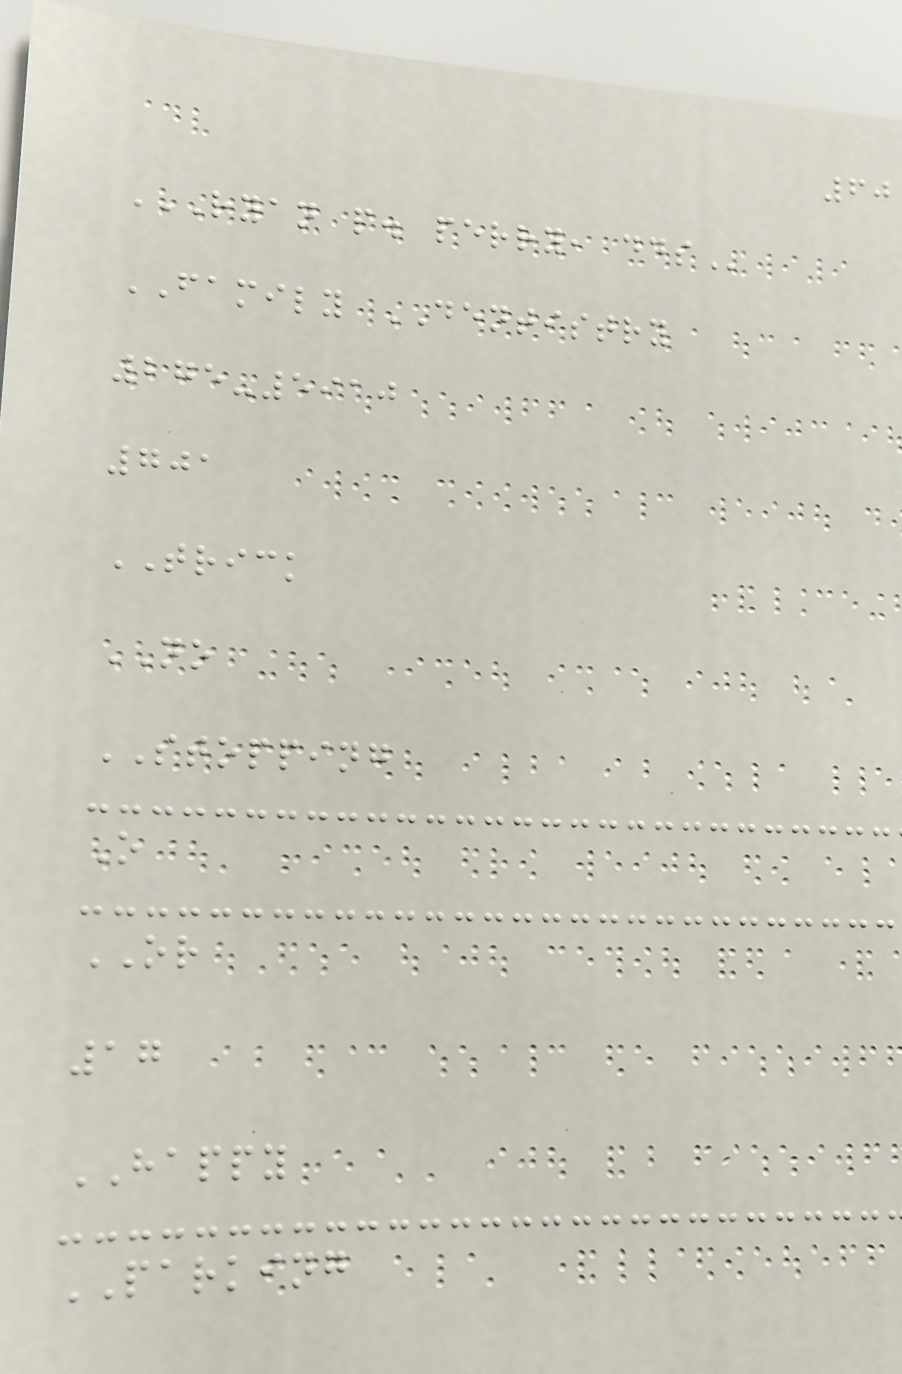60
RYAN P. PERRY, DDS
FAMILY DENTISTRY
275-5910
701
TRICK
NO
STOPPING
O
OR
17
HAPPY
PARKING
